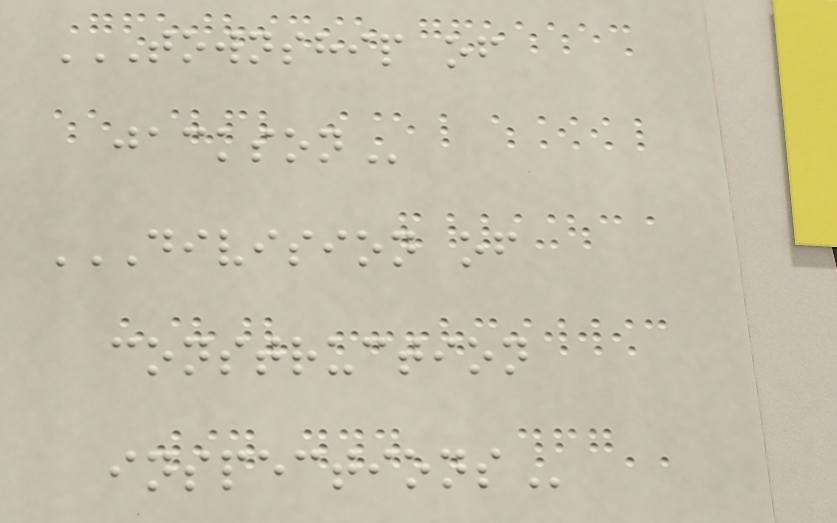TOWNSHIP OF
JACKSON
DIVISION OF
CONSTRUCTION
INSPECTIONS
